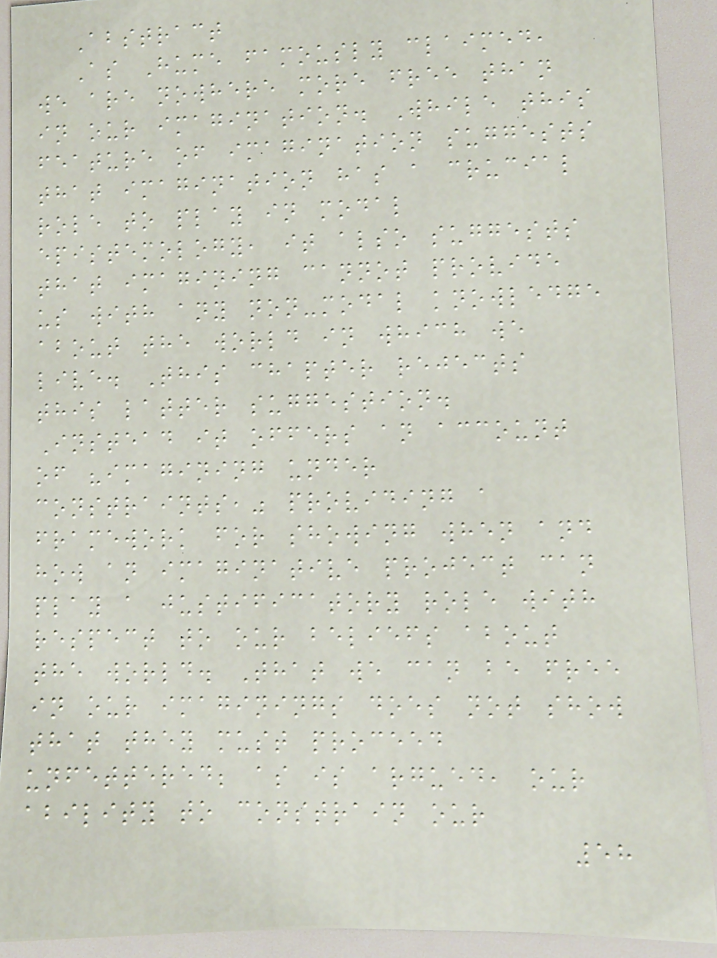Abstract
As Hume famously claimed,
we are nowhere more free than
in our imagination. While this
feature of imagination suggests
that imagination has a crucial
role to play in modal
epistemology, it also suggests
that imagining cannot provide
us with any non-modal knowledge
about the world in which we
live. This chapter rejects
this latter suggestion.
Instead it offers an account
of "imagining under
constraints," providing a
framework for showing when and
how an imaginative project can
play a justificatory role with
respect to our beliefs about
the world. That we can be free
in our imaginings does not show
that they must proceed
unfettered; as is argued, our
ability to constrain our
58
